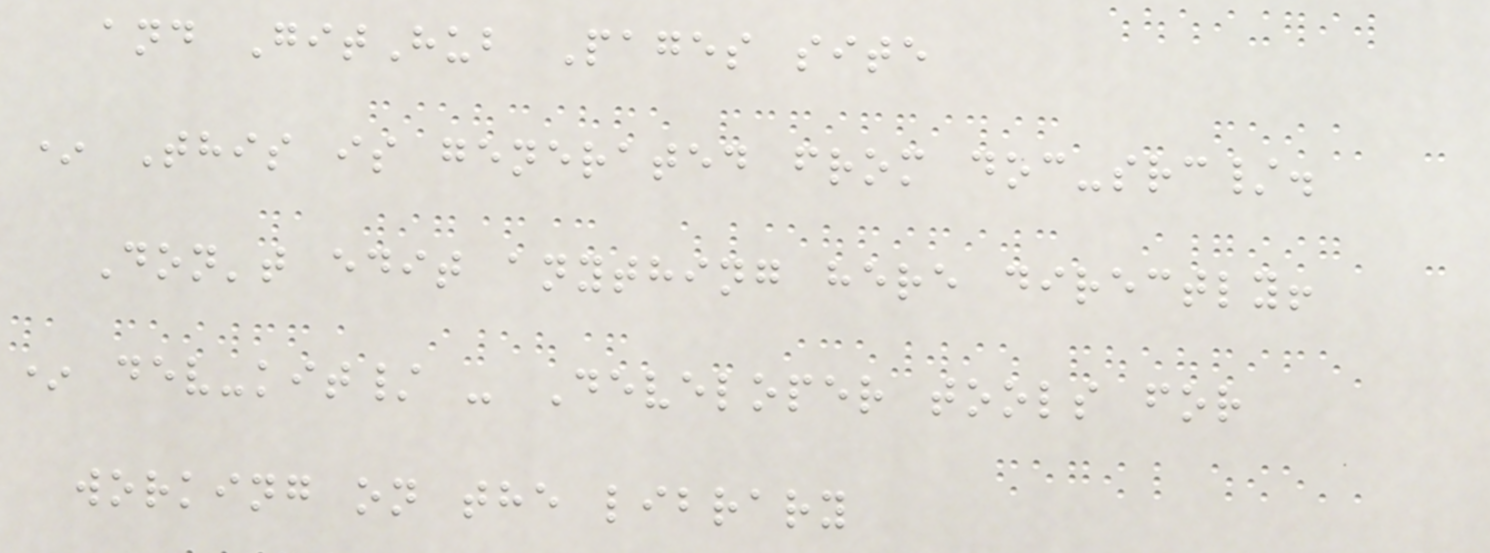and GitHub Pages site
* This is generated from doc-src/.
Don't edit anything here directly!
* dev-kit/ - Developer tools for
working on the library
